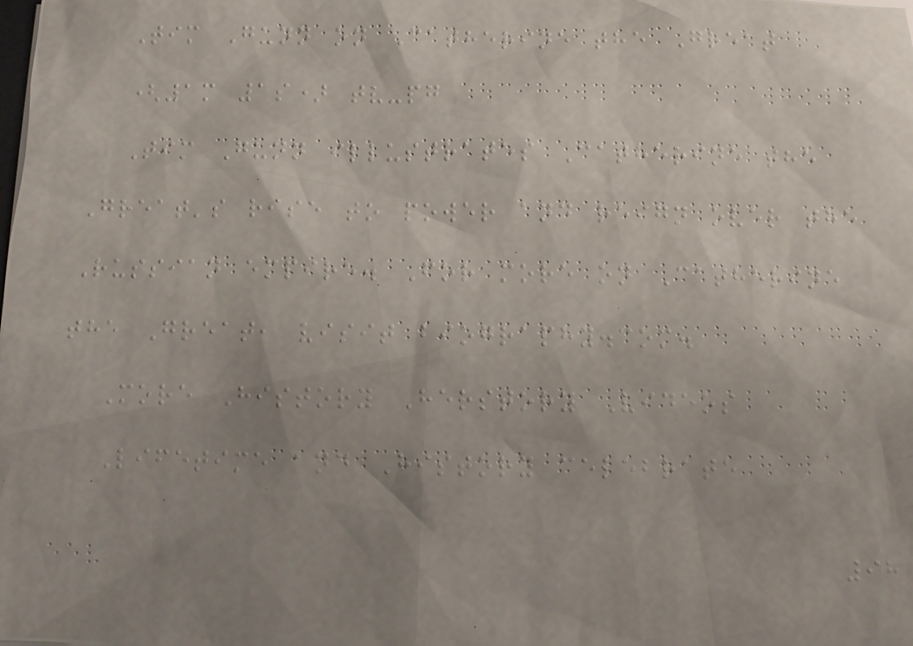Tim Gunn on Catherine the Great
(1m 1s) tv-pg
Tim Gunn illustrates Catherine the
Great's rise to power and reign over the
Russian empire. For more on Catherine
the Great, visit biography.com.
More History Herstory Videos
Lifetime and History celebrate
98
